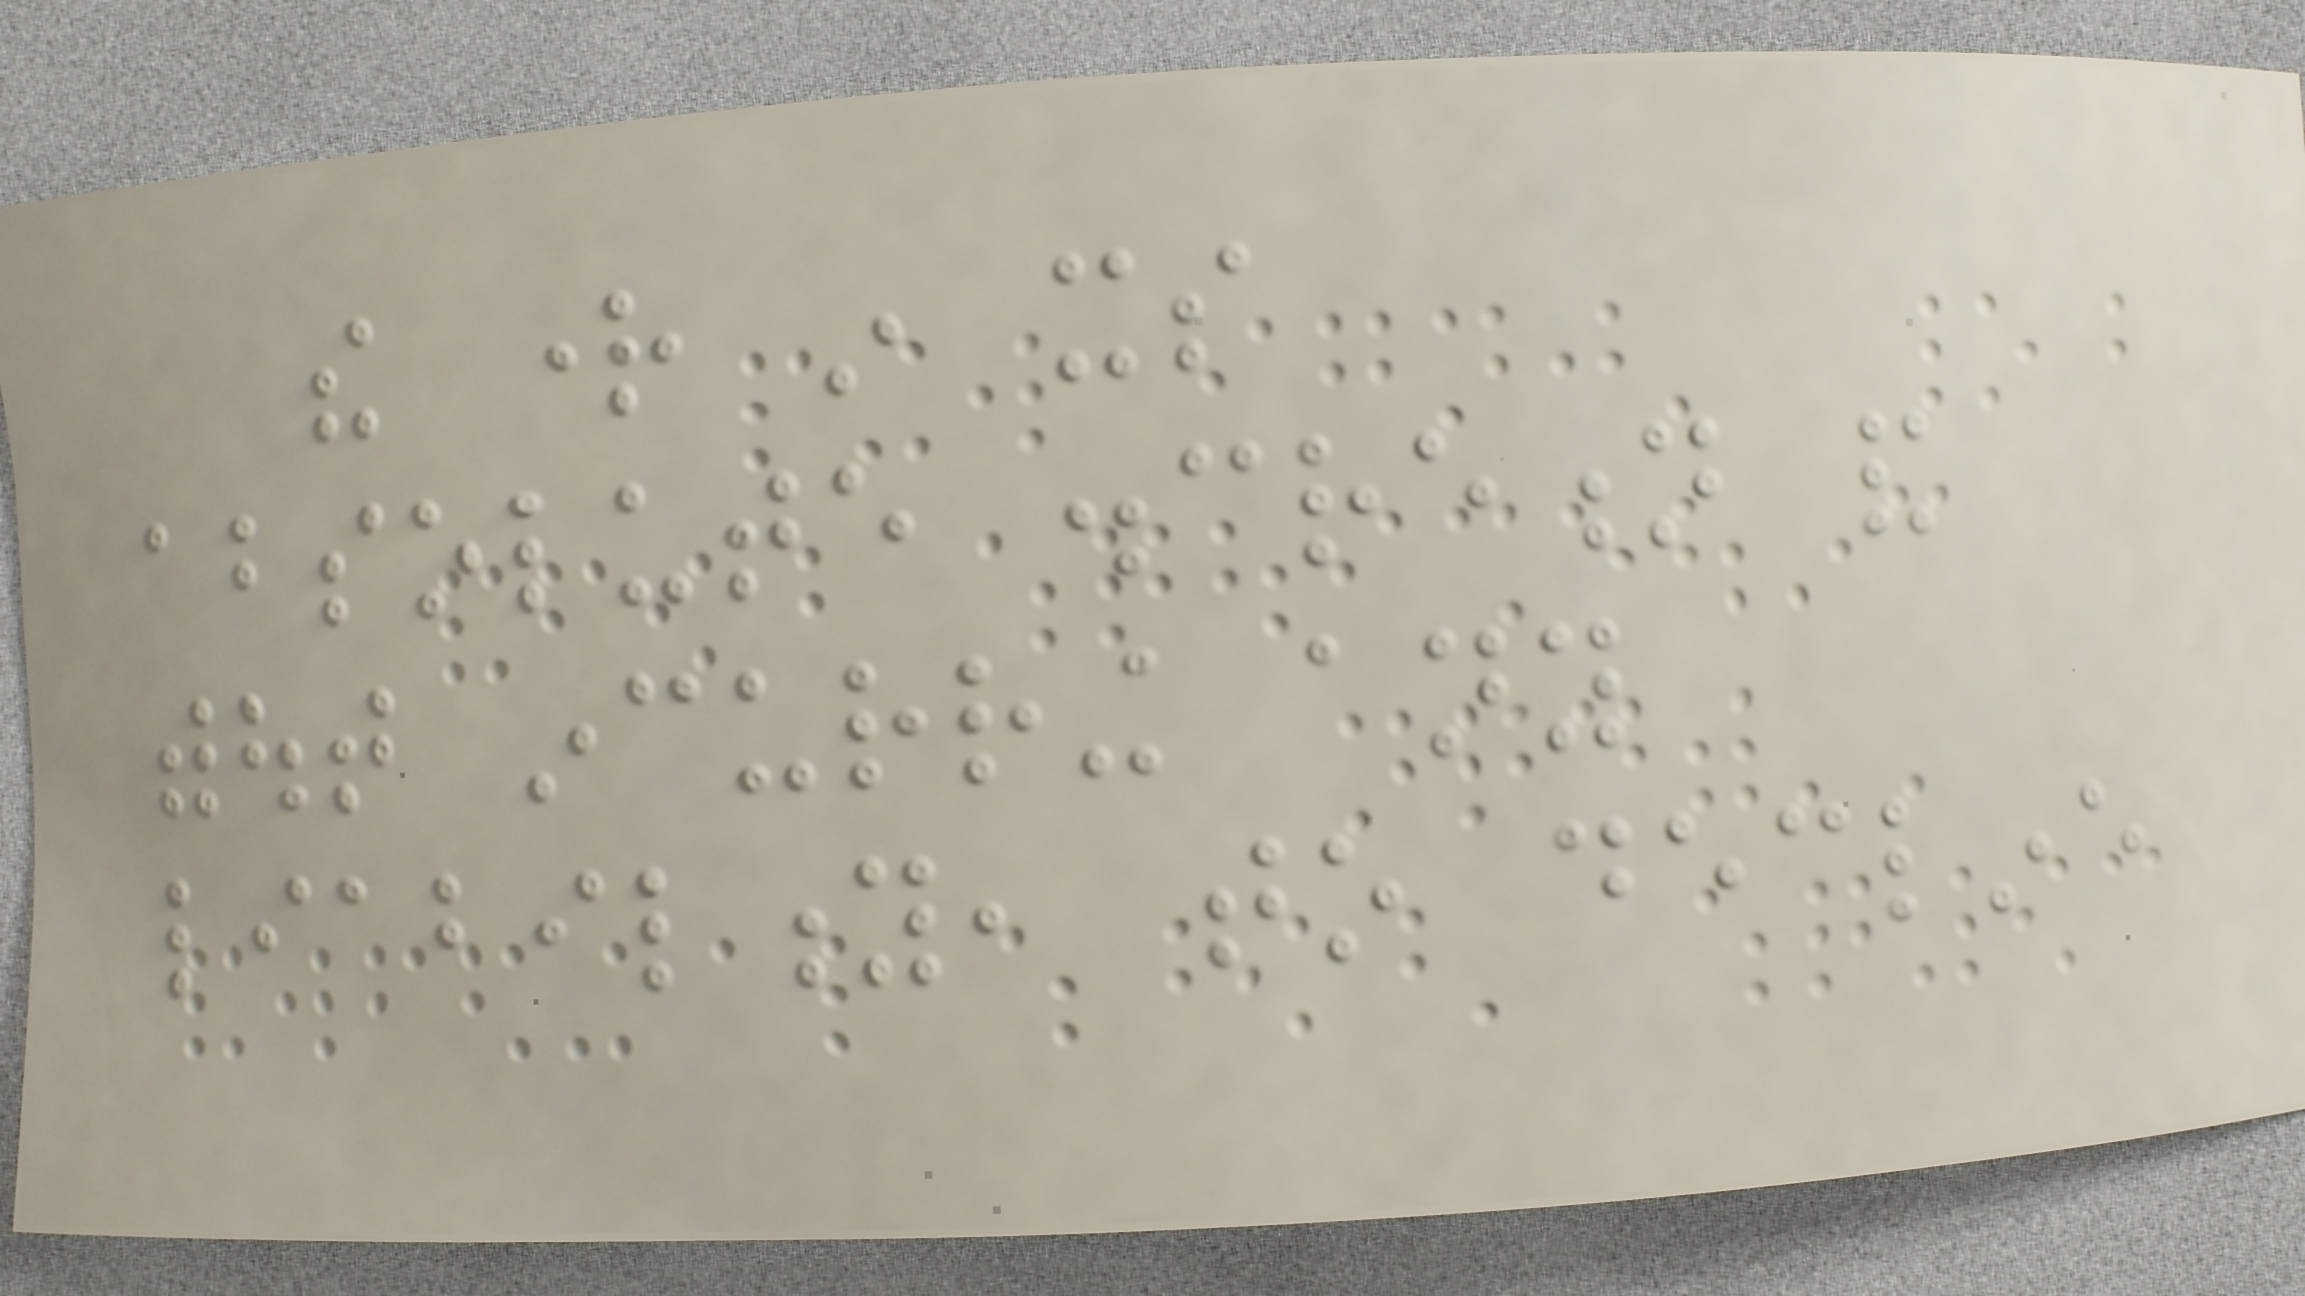the right in its
absolute discretion and
without incurring any
liability, to decline
